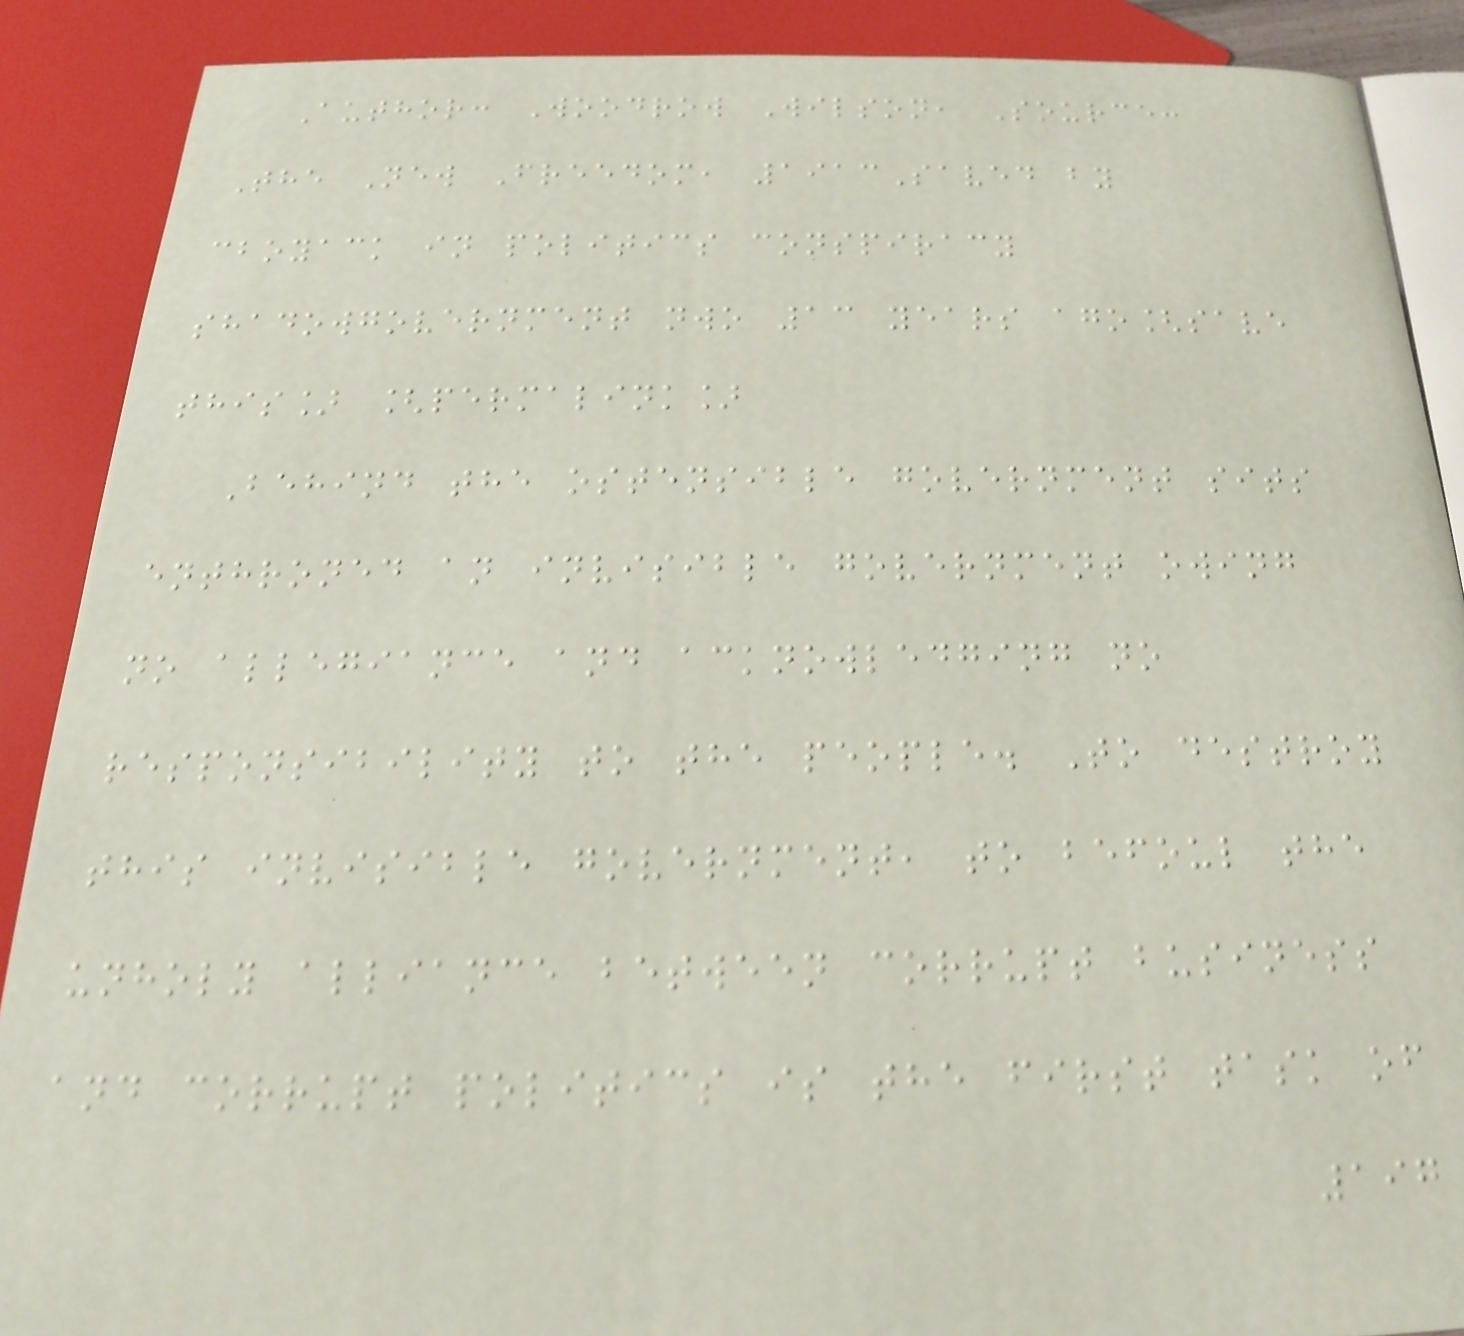Author: Woodrow Wilson, Source:
The New Freedom, 1913Saved by
cboyack in politics conspiracy
shadowgovernment nwo 13 years ago[save
this] [permalink]
Behind the ostensible government sits
enthroned an invisible government owing
no allegiance and acknowledging no
responsibility to the people. To destroy
this invisible government, to befoul the
unholy alliance between corrupt business
and corrupt politics is the first task of
197
